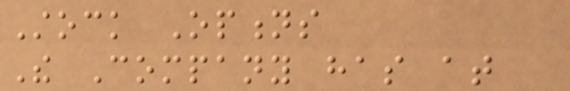Stock Options
The Company has at
